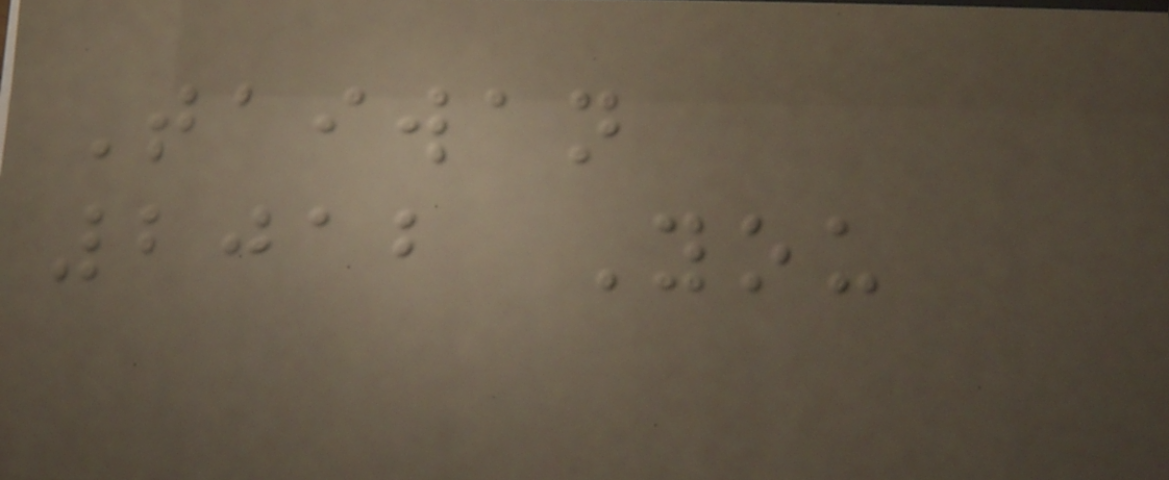Taiwan
2012 You
